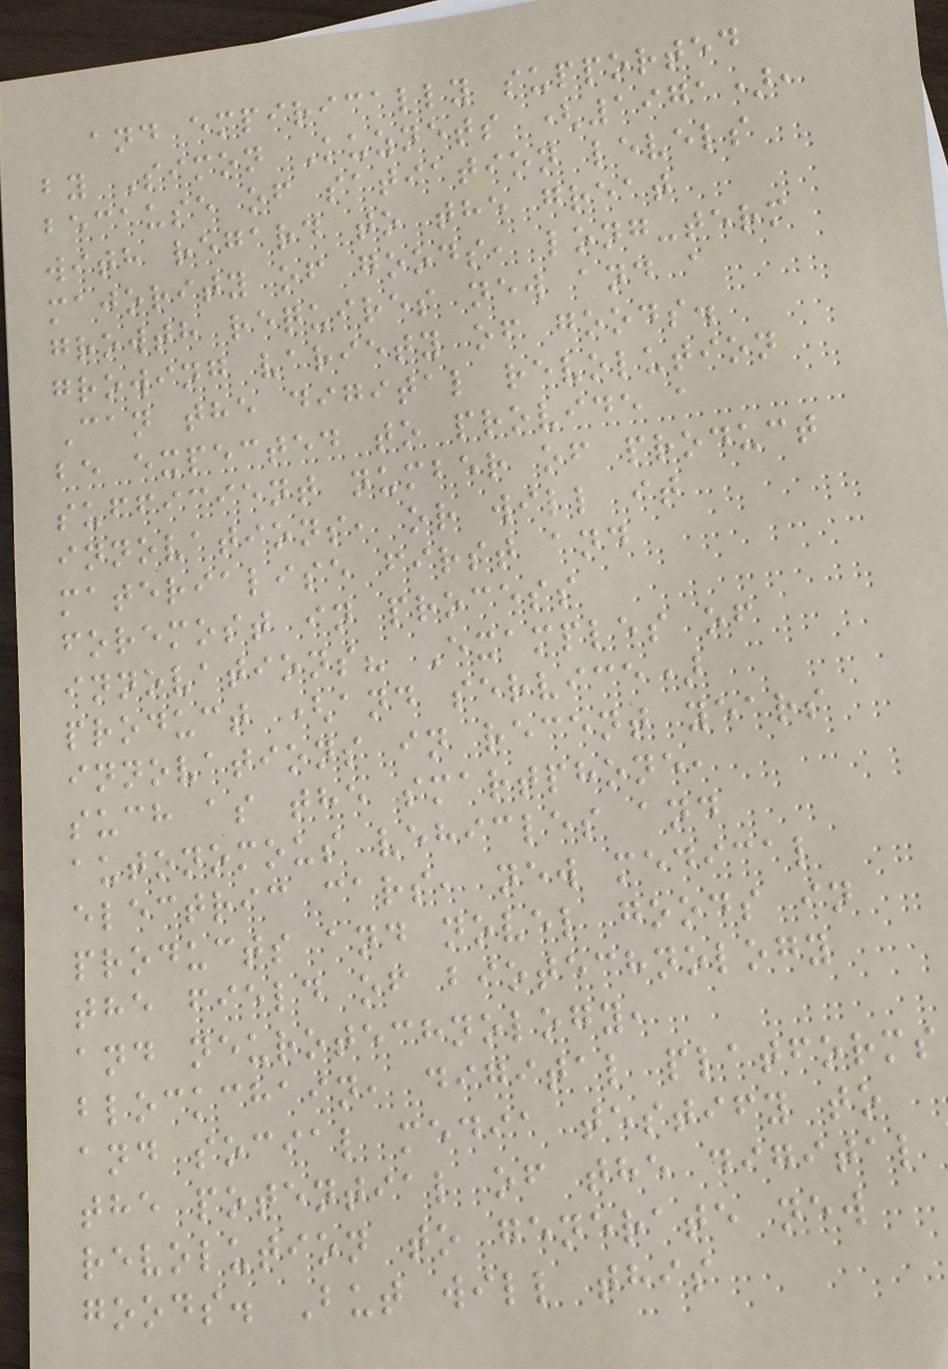and empirically supported
by Simon Kuznets (1971),
because of satiation levels
with regard to the great
majority of goods, long-term
growth requires new and a
growing variety of goods.
Can the digital revolution
be expected to provide a
sufficient number of product
innovations, or will it
materialise first and
foremost in process
innovations? Examples of
product (and service)
innovations in recent years
such as the smartphone,
autonomous vehicles and
electric cars, new medical
products and novel goods in
the field of biotechnology
and neurotechnology,
blockchain, digital platforms
and social media testify to
the potential of the digital
revolution to generate new
goods. But will this
